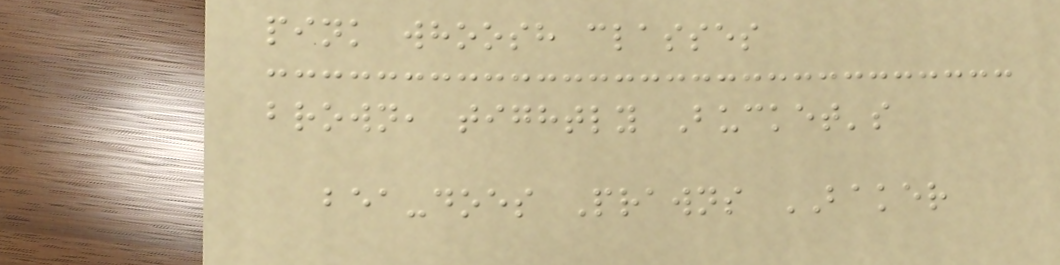pink whoosh classes
brown, tightly Bucket's
bea-does Prawns BAKER
